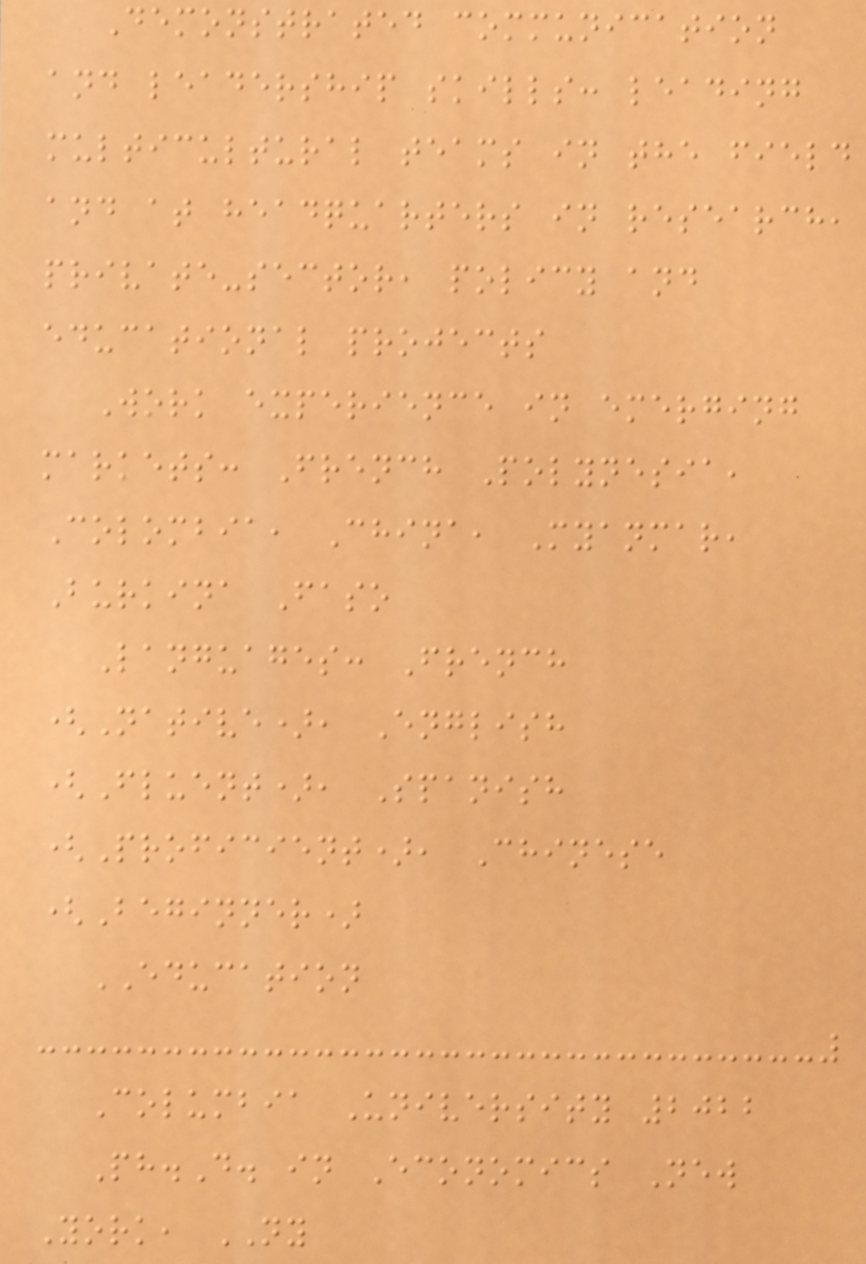Demonstrated communication
and leadership skills: leading
multicultural teams in the field
and at headquarters in research,
private-sector, policy and
educational projects
Work experience in emerging
markets: French Polynesia,
Colombia, China, Myanmar,
Burkina Faso
Languages: French
(Native), English
(Fluent), Spanish
(Proficient), Chinese
(Beginner)
EDUCATION
Columbia University 2022
Ph.D. in Economics New
York, NY
